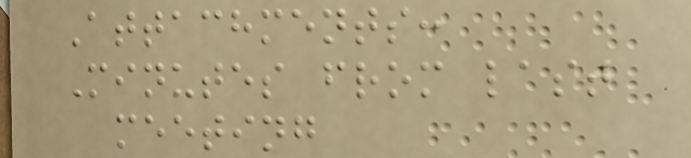Attachments:
Minutes from last
meeting
